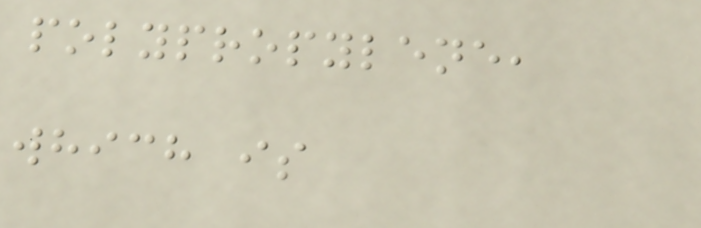polypropylene,
which is
